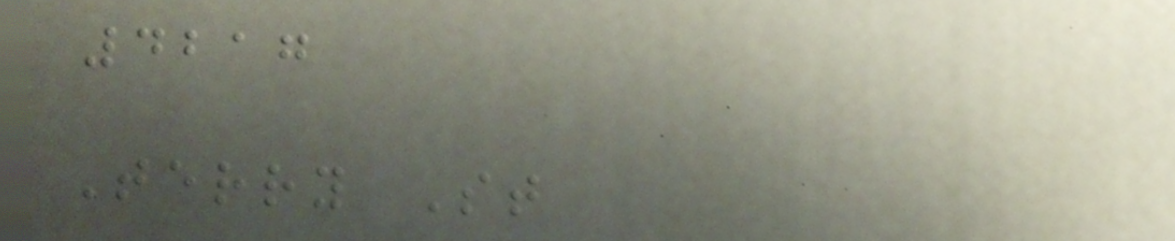4217
Terry St
